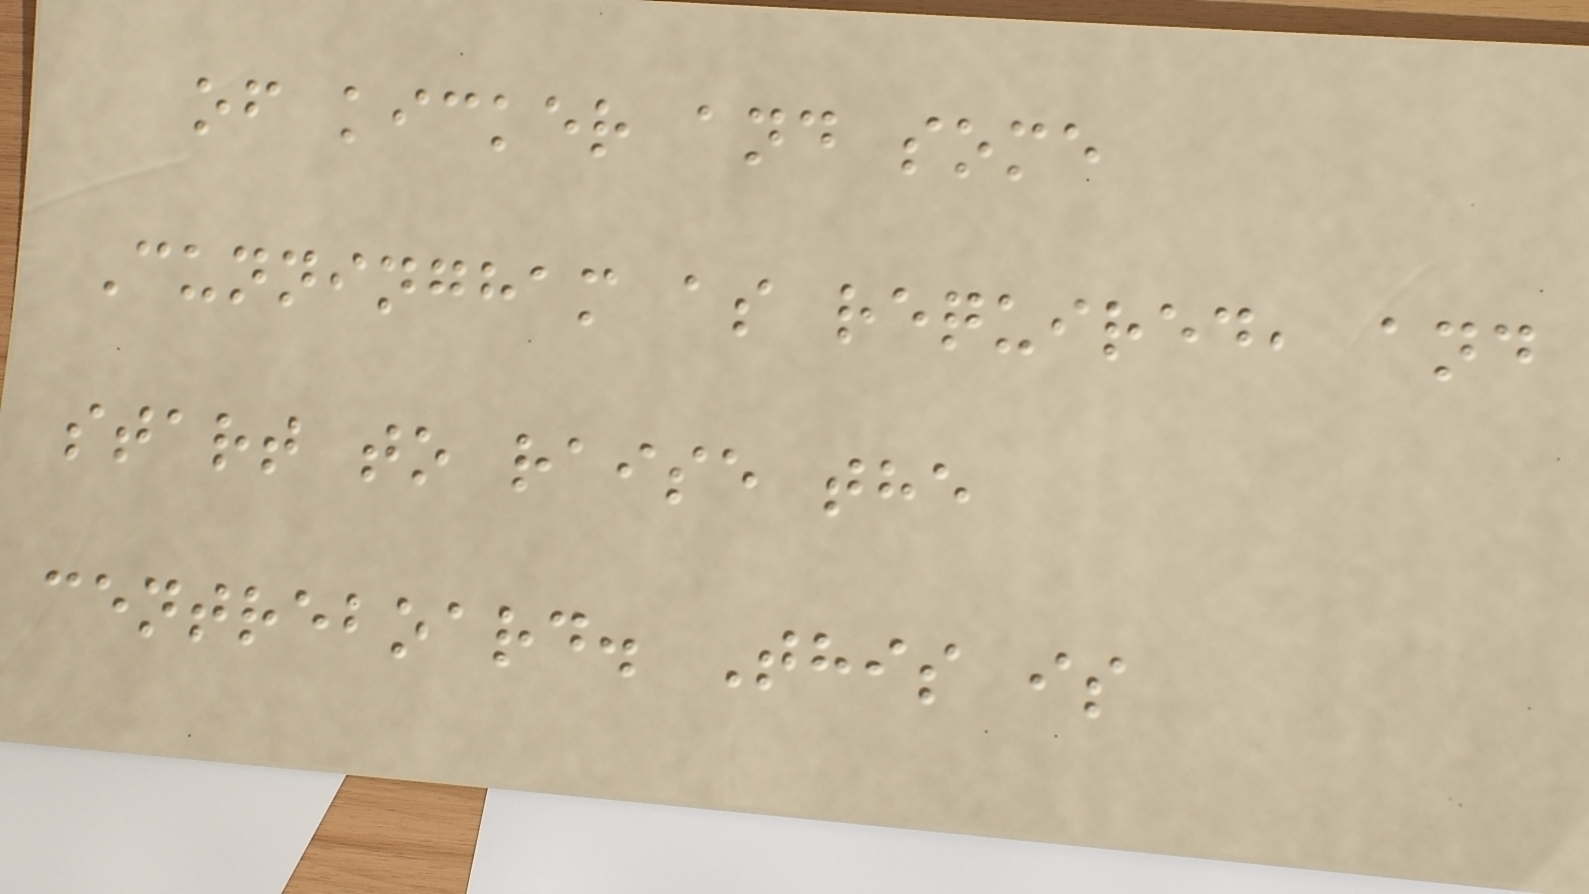of kicker and some
Cunningham as required, and
start to raise the
centreboard. This is
